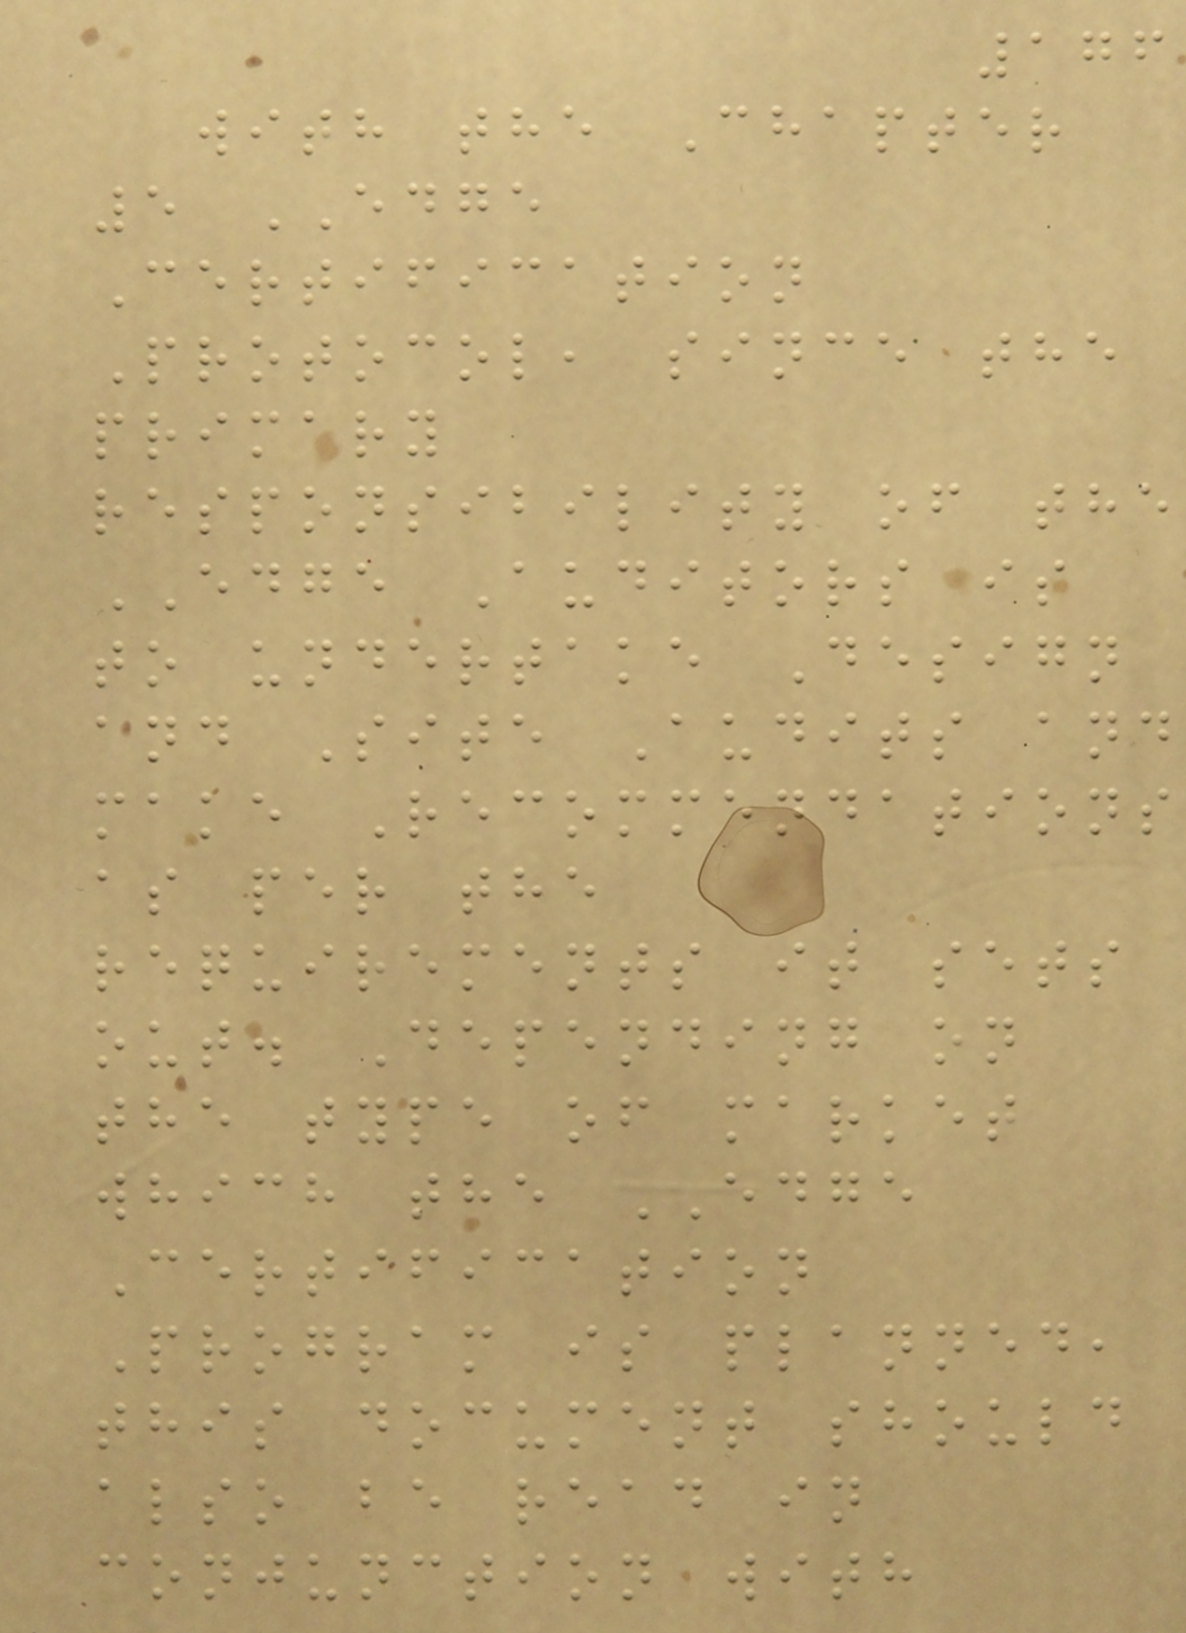176
with the Chapter
5 EDGE
Certification
Protocol, since the
primary
responsibility of the
EDGE Auditors is
to undertake Design
and Site Audits and
make Recommendations
as per the
requirements it sets
out. Depending on
the type of market
which the EDGE
Certification
Program is planned,
this document should
also be read in
conjunction with
